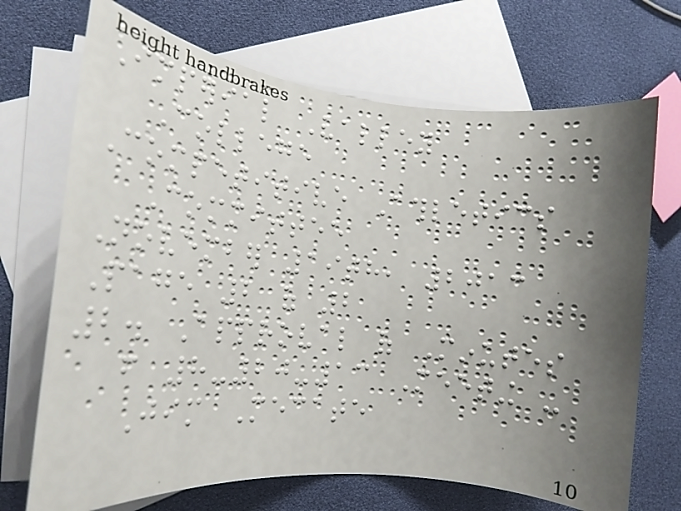Imperial Valley
College
Competitive Athletics
Committee
November 19th, 2013
Page 2 of 2
2. Approval of Minutes
from 8-20-13 Meeting -
Jim Mecate
